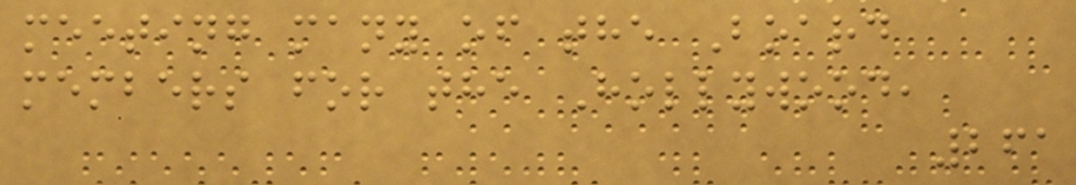meeting many of the Board
members for the Hollywood,
261
